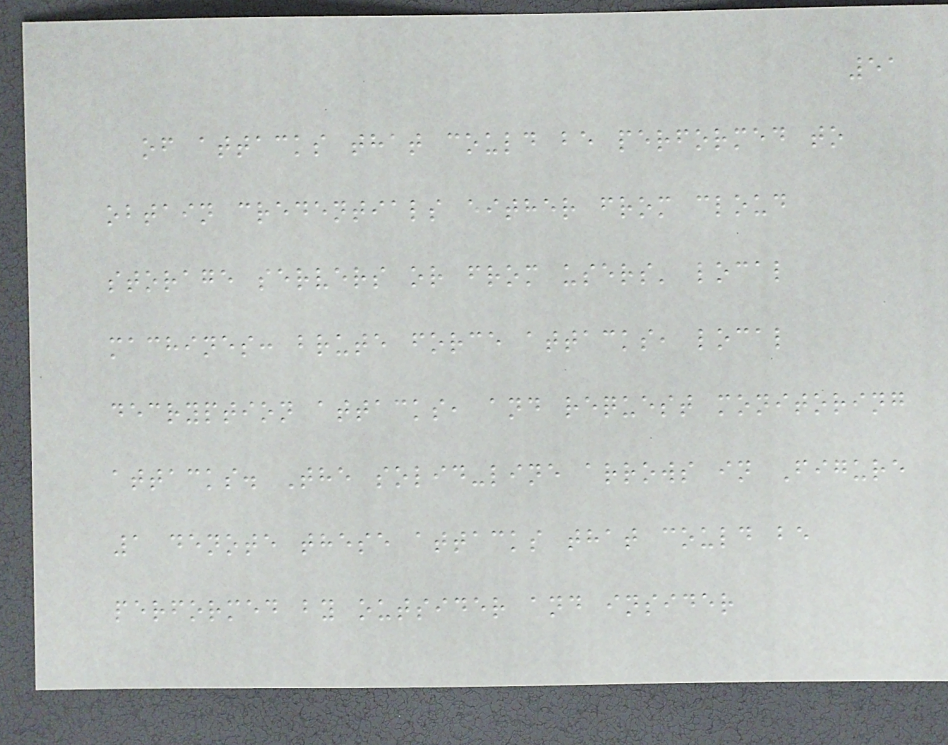51
of attacks that could be performed to
obtain credentials either from cloud
storage servers or from users' local
machines: brute force attacks, local
decryption attacks, and request monitoring
attacks. The solid-line arrows in Figure
1 denote these attacks that could be
performed by outsider and insider
